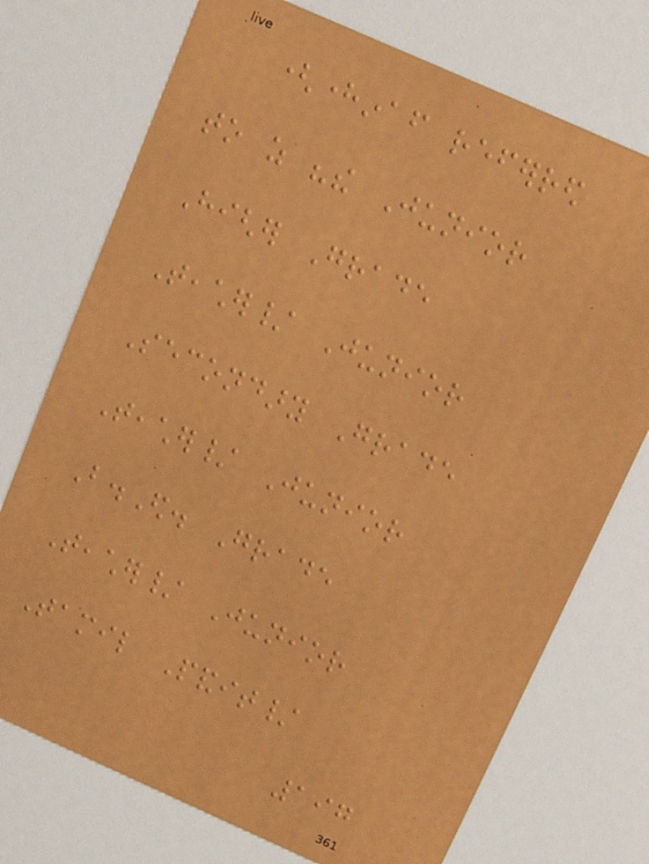(hereinafter referred
to as "the Junior
Higher Grade
Teacher/ Junior
Secondary Grade
Teacher/ Junior
B.Ed. Grade
Teacher/ Junior
Tamil Pandit/
197
